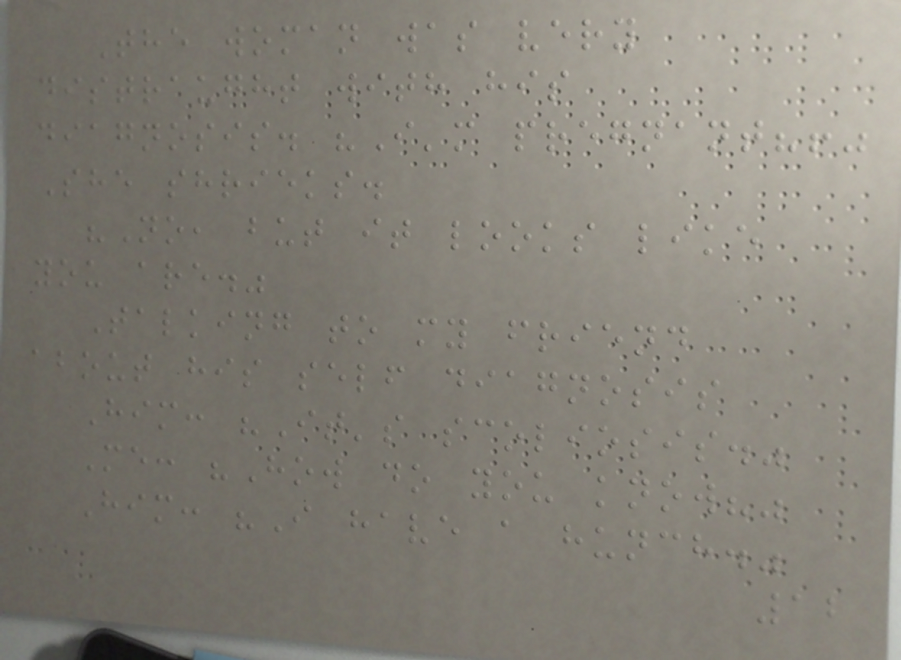The woman was very
distraught with his
diagnosis. "I'm pregnant?!"
She shrieks.
"No, but it looks like
you are."
Talking to my friend
about his self diagnosis
Him: "It's scoliosis."
Me: "How do you know?"
Him: "I have a hunch."
12
